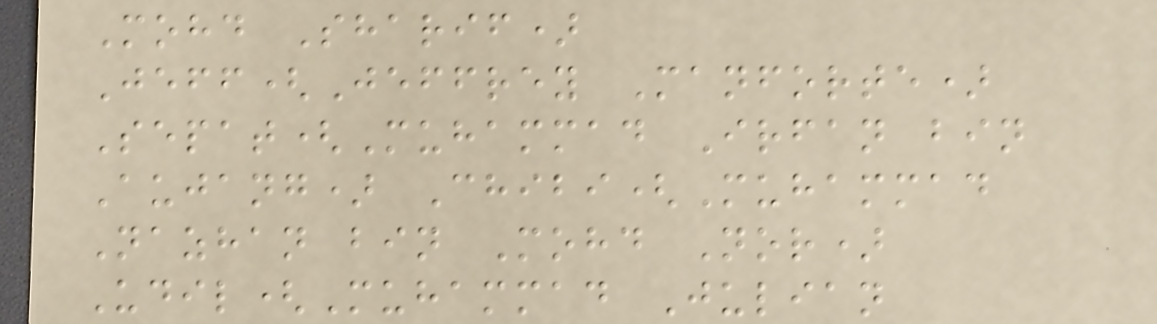Mohd Sharif)
Jeff(Jeffrey Manforte)
Sepat(Muhammad Irfan bin
Aujang) Chibi(Muhammad
Nazhan bin Mohd Nor)
Udil(Muhammad Julian
